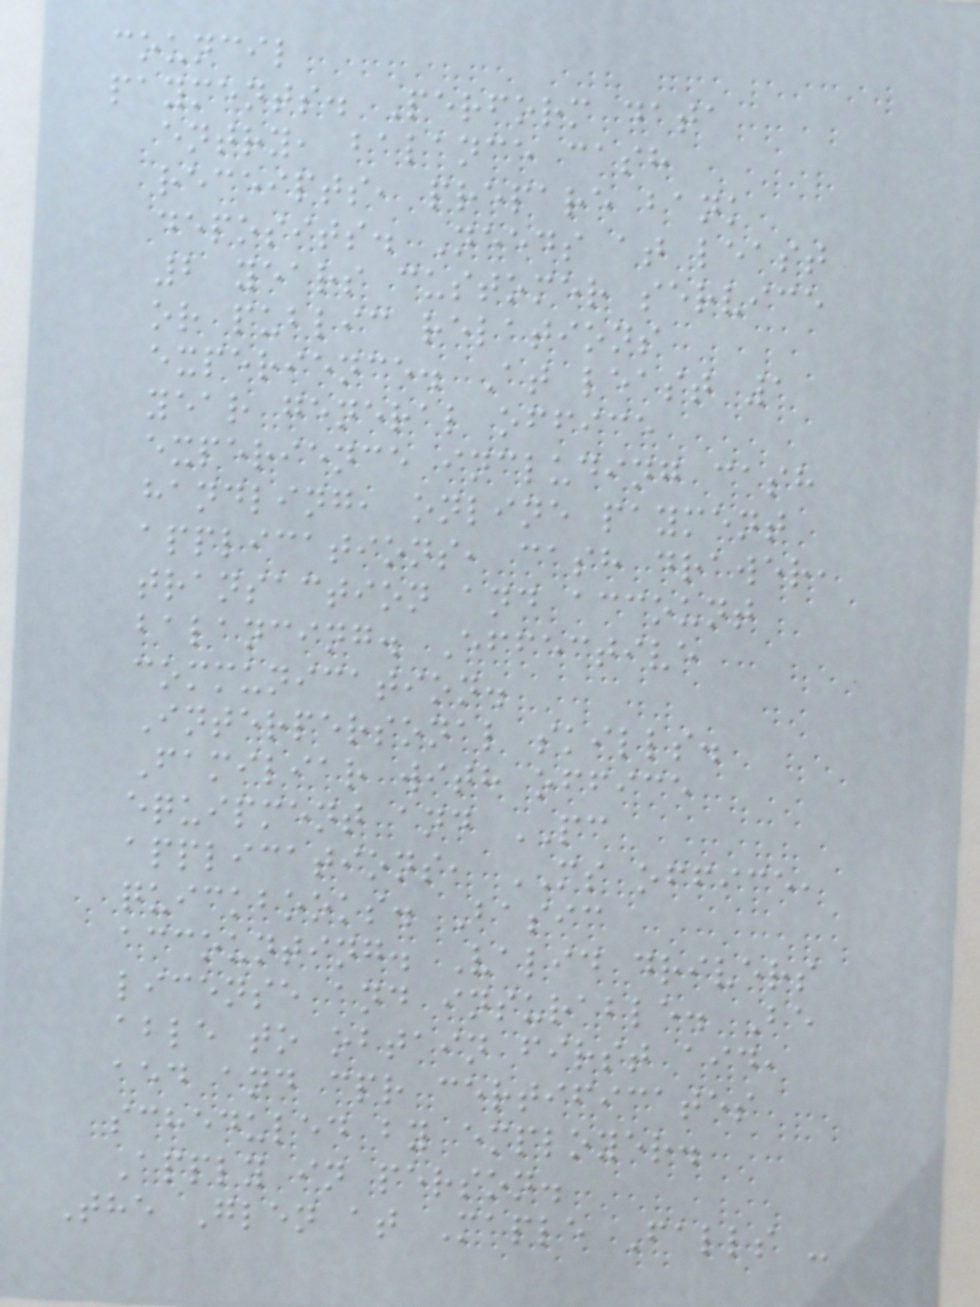council
payments. Perform data
entry, balance cash
receipts, prepare bank
deposits. Needs at least
2 years customer service
or public relations
experience. At least 1
year general office
experience including cash
handling, online payment
applications, cash drawer,
transaction and account
balancing. Effective
communication.
Interpersonal skills.
Familiar with office
equipment and PC
applications, MS office,
quickbooks. Basic
accounting. Valid drivers
license and insurable. Be
able to obtain first aid,
aed and cpr certificates
scheduled by employer.
Apply in person.
The Glen at Maple Falls -
